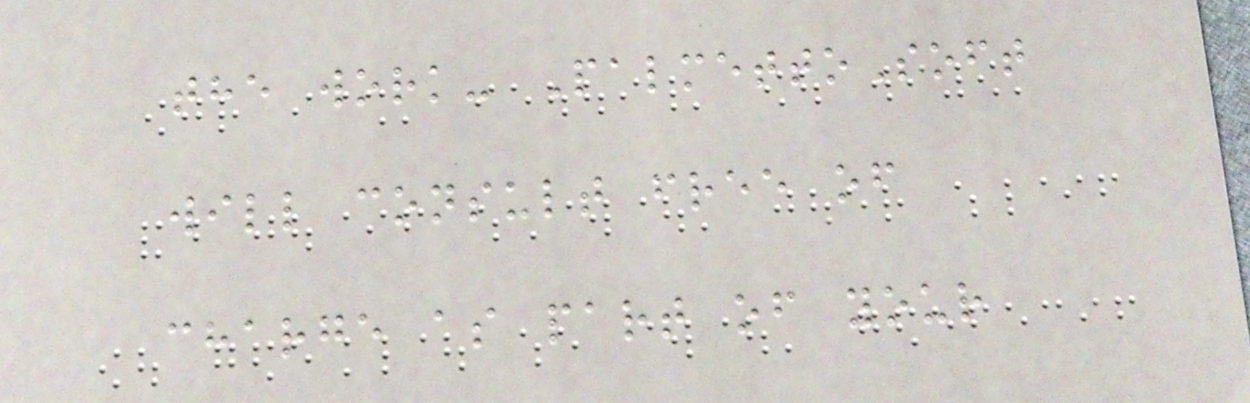the work- PalmettoSoft
will consult free of
charge as part of your
